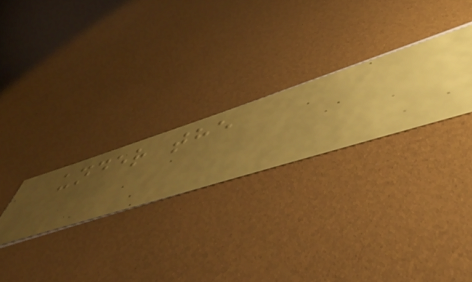under the
